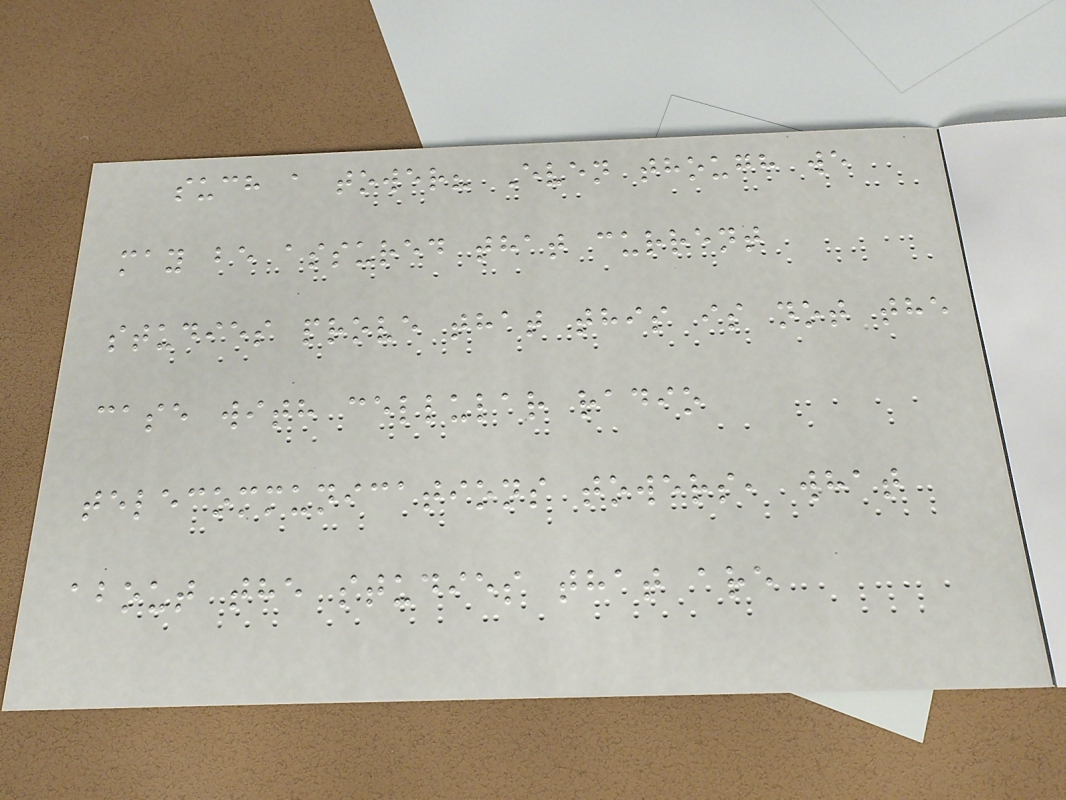such a tower? Even though we
may be assured that current
studies prove that this is not the
case with cellular radio
telecommunications towers, what
about the studies that are
